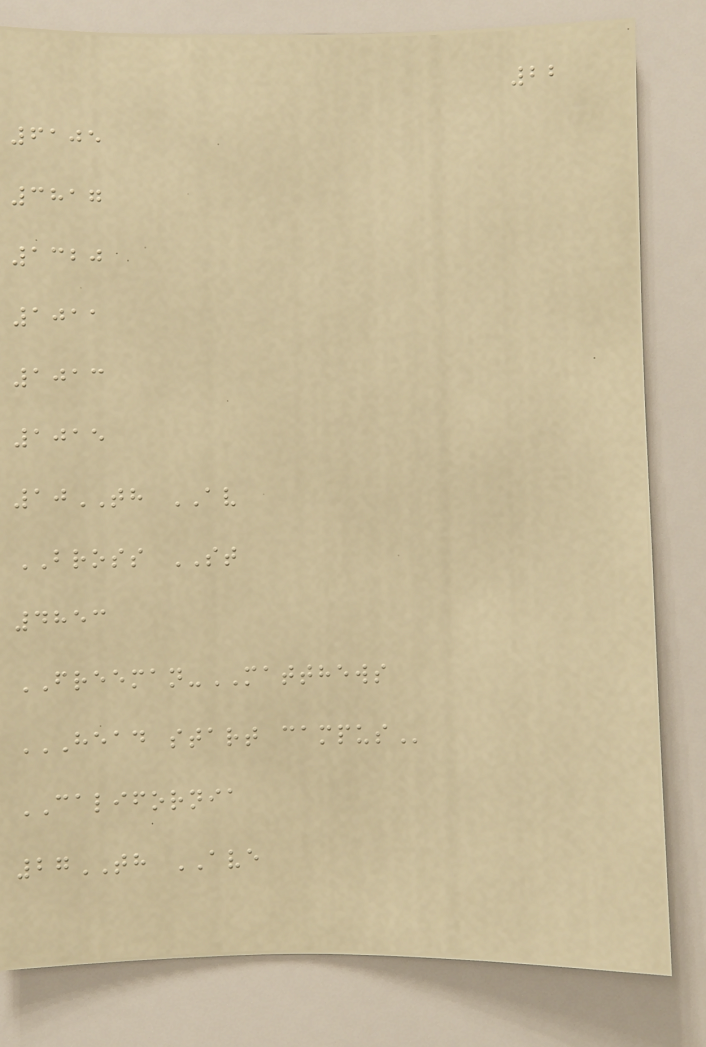22
6105
3817
1320
1011
1013
1015
10TH AV
BROSS ST
4853
FREEMAN-MATTHEWS
HEAD START CAMPUS
CALIFORNIA
27TH AVE
